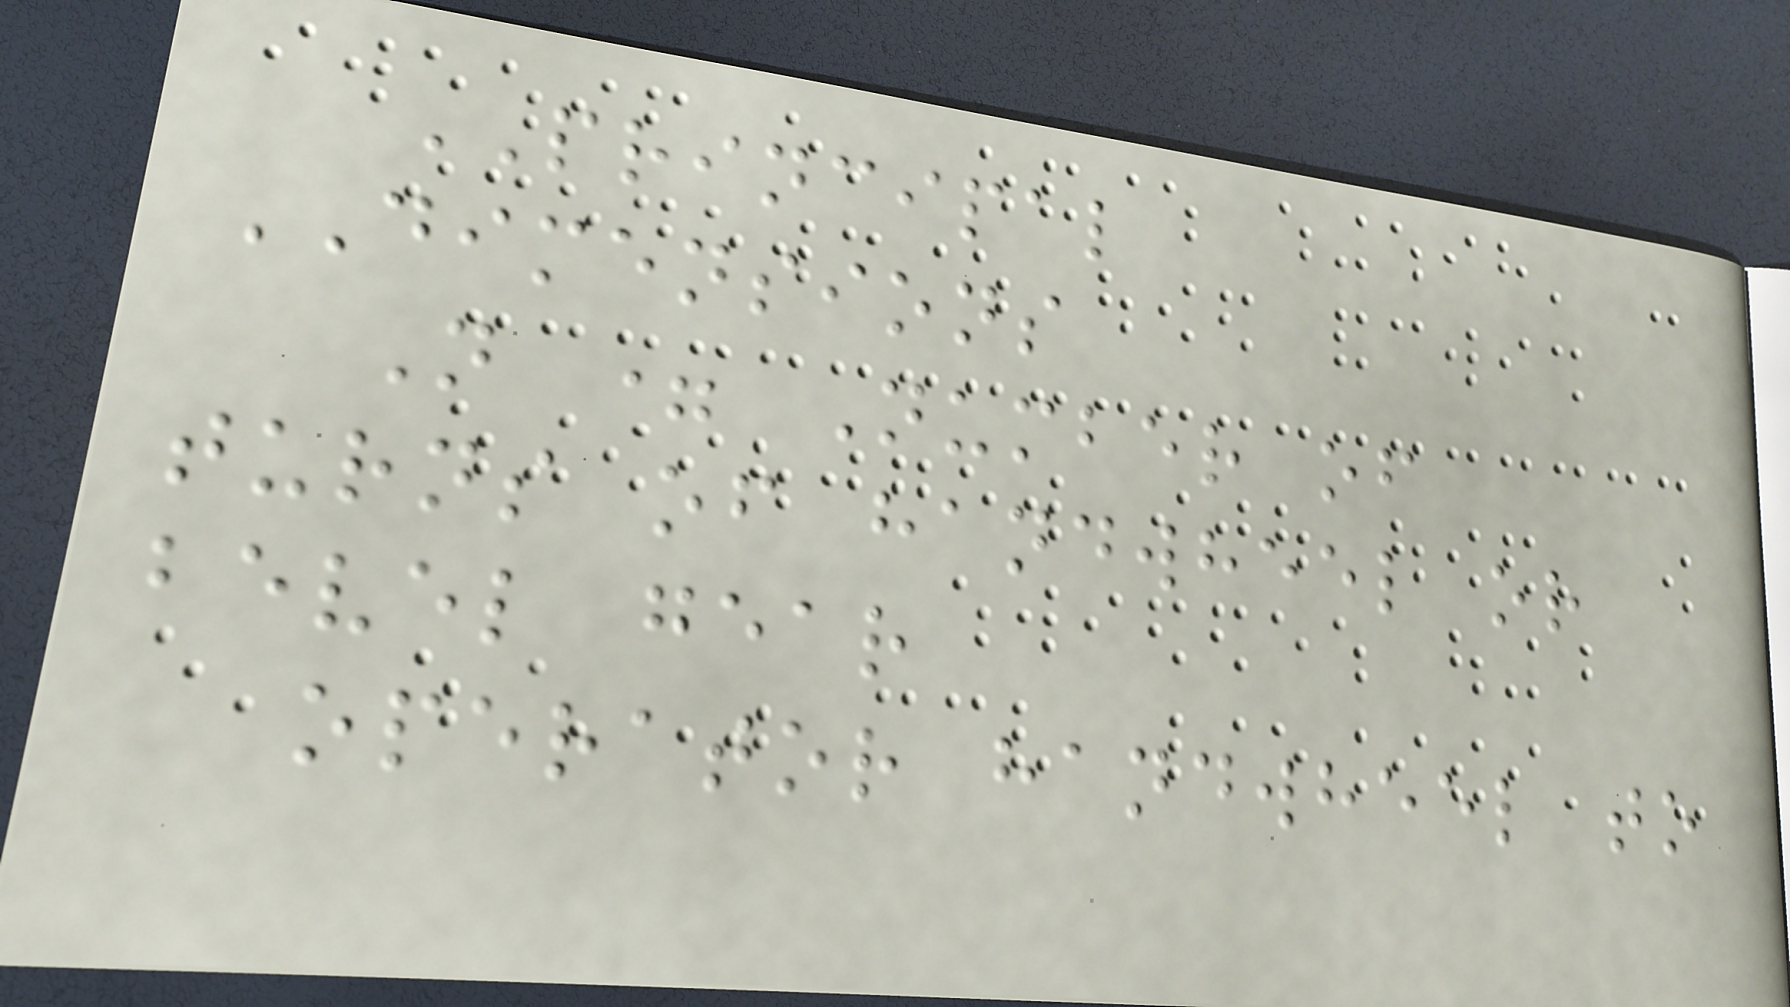PRINCIPAL
DIMENSIONS
N = Number of
turns of handwheel or
bevel gear
operator handwheel to
